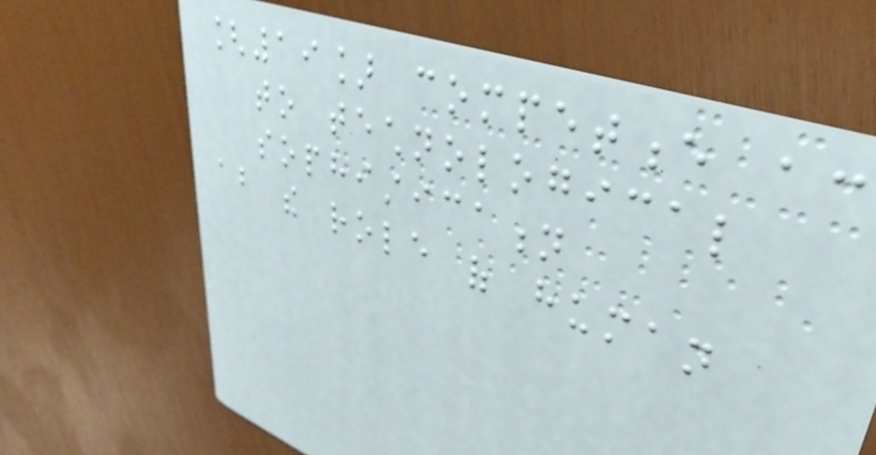[19] competence according
to technological
sophistication
about the role of human
